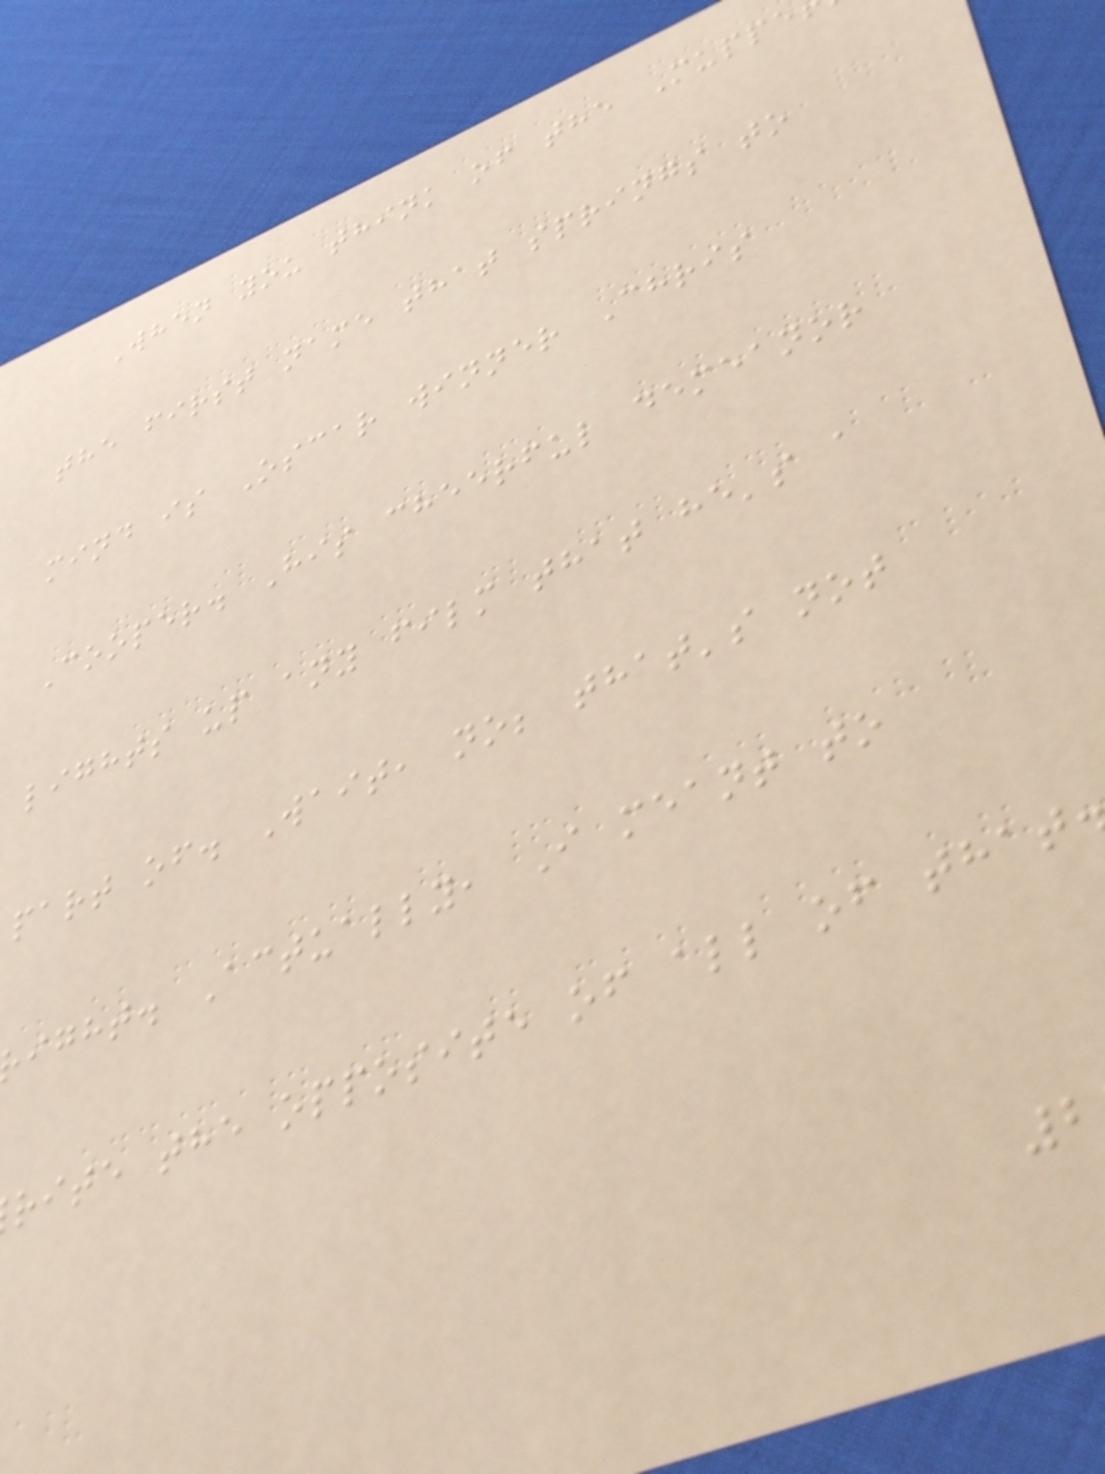When you think of the Muppe
the first name that springs to
mind is Oscar winner Chris
Cooper. His cheerful demeanor
lights up any film that he's a
part of. Wait, no; that's not
ight. Actually, I meant to
rite the opposite of all of that
